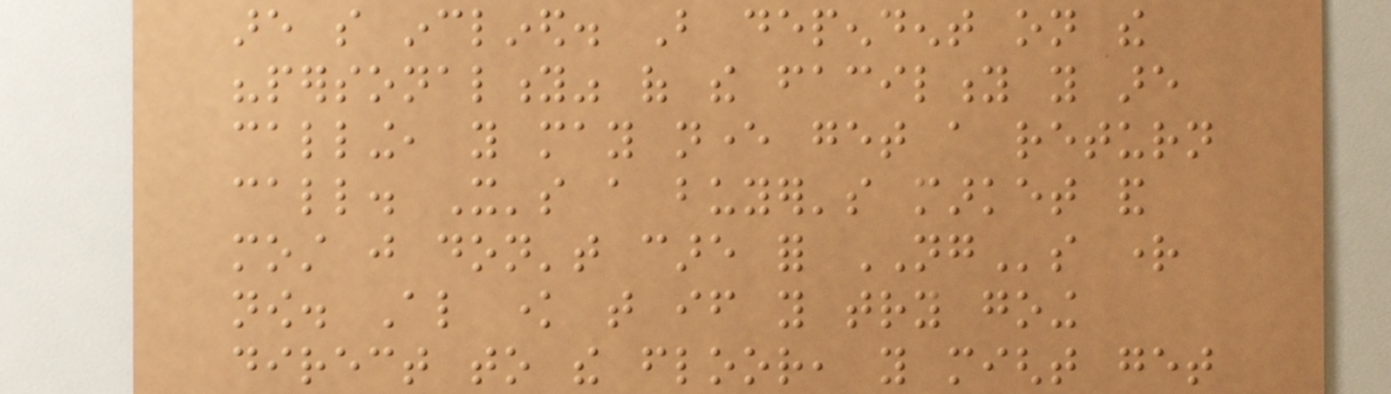are so inclined. But dependent on the
"personality" of the facility you are
calling, you may never get a return
call. It's a buyer's market and
most just don't care for NGs right
now. Also know that if you try going
direct to the floor, you might get
